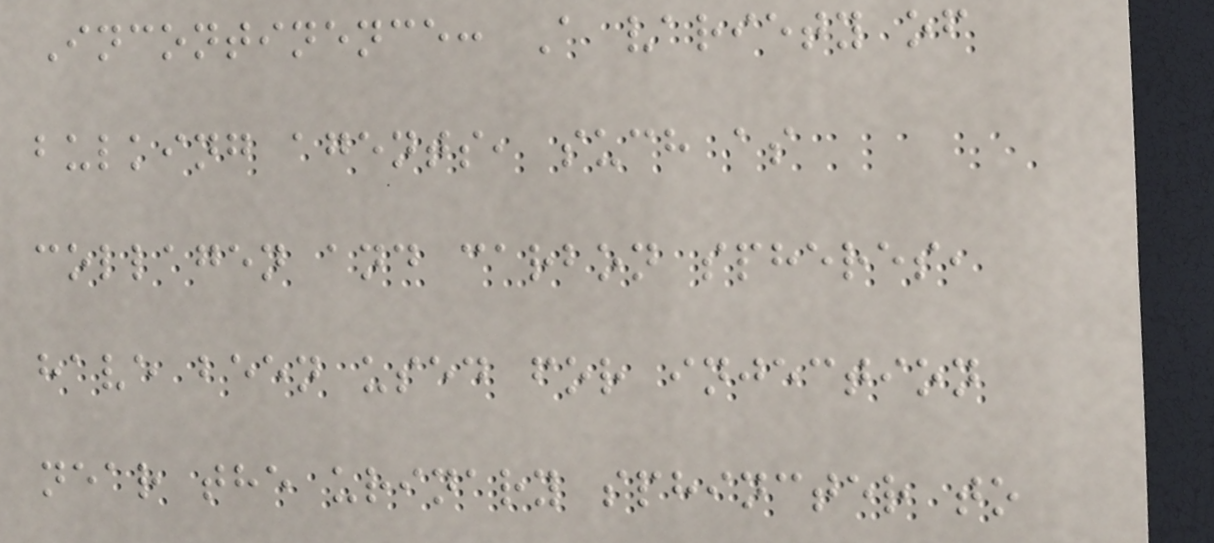Incontinence: A variety of
bulking agents, such as
collagen and carbon spheres,
have been used for injection
near the urinary sphincter to
